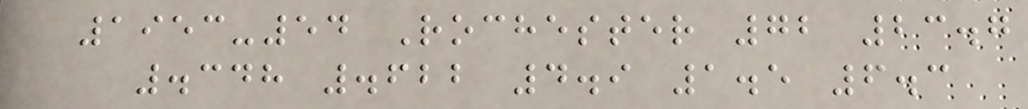1953-54 Rochester 72 23.7
.348 .622 4.9 1.5 6.3
